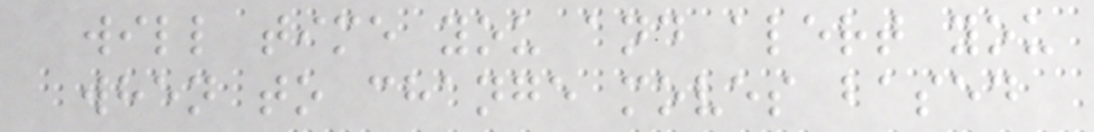will time you and alert you
when to change moves based
